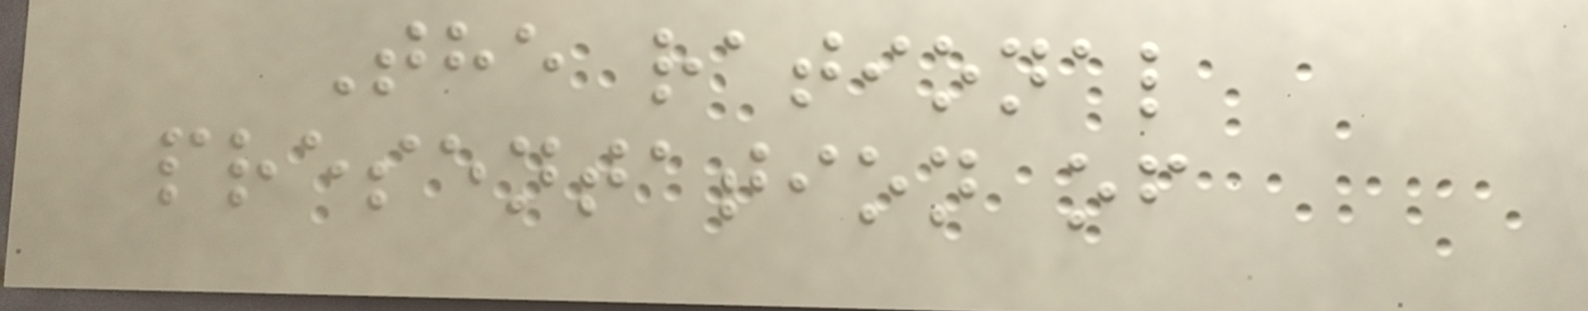The rational
presentation of
